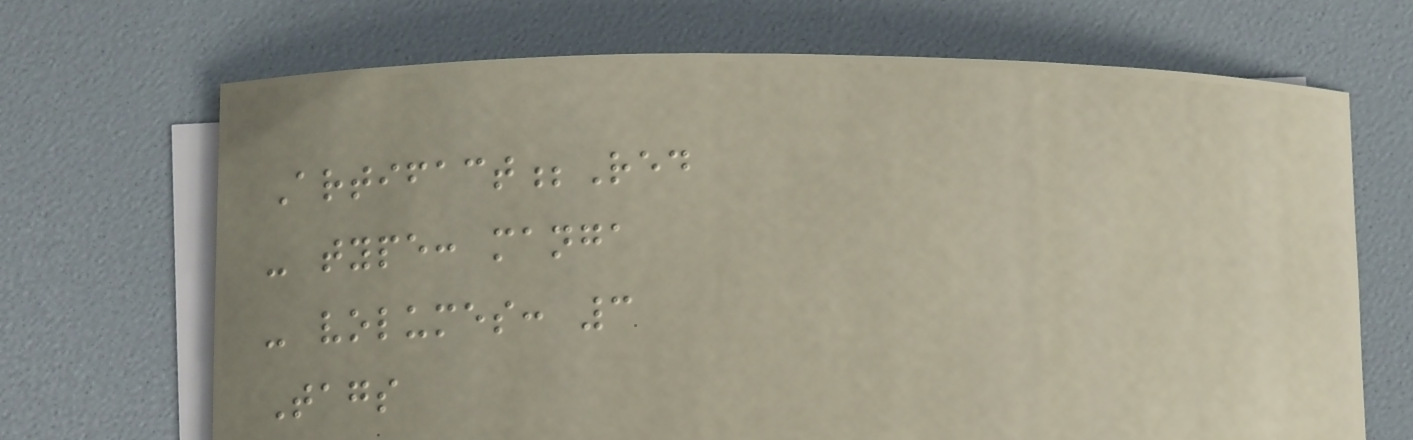Artifact;Red
- type: manga
- volumes: 3
Tags
